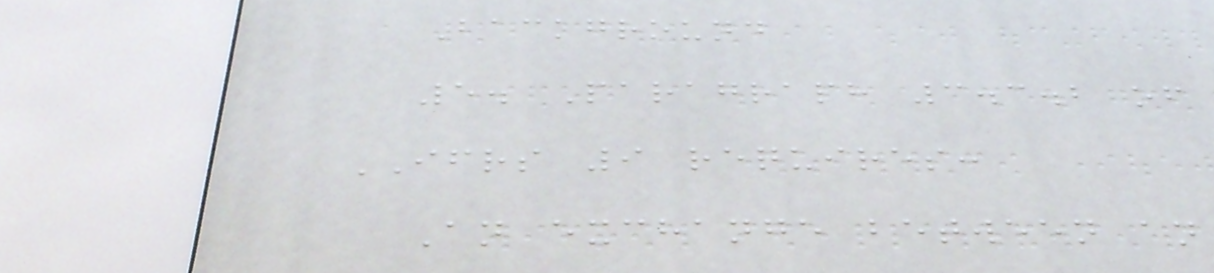Background
5. Paragraph 3.3.2 of
IFRS 9 requires:
An exchange between an
